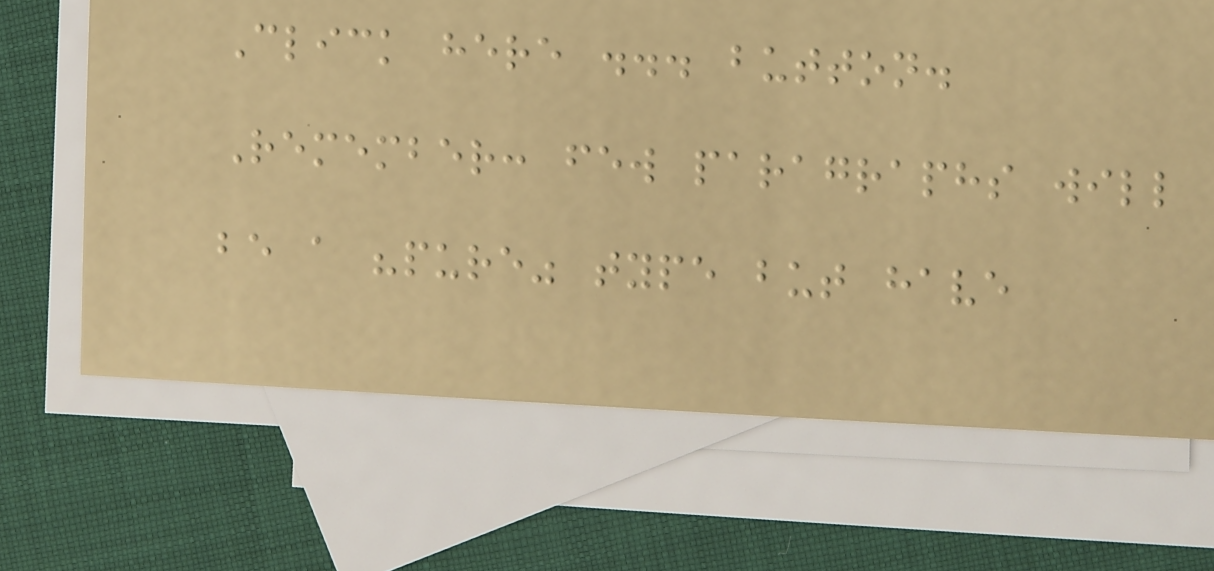Click here ... button.
Remember: few paragraphs will
be a "pure" type but have
